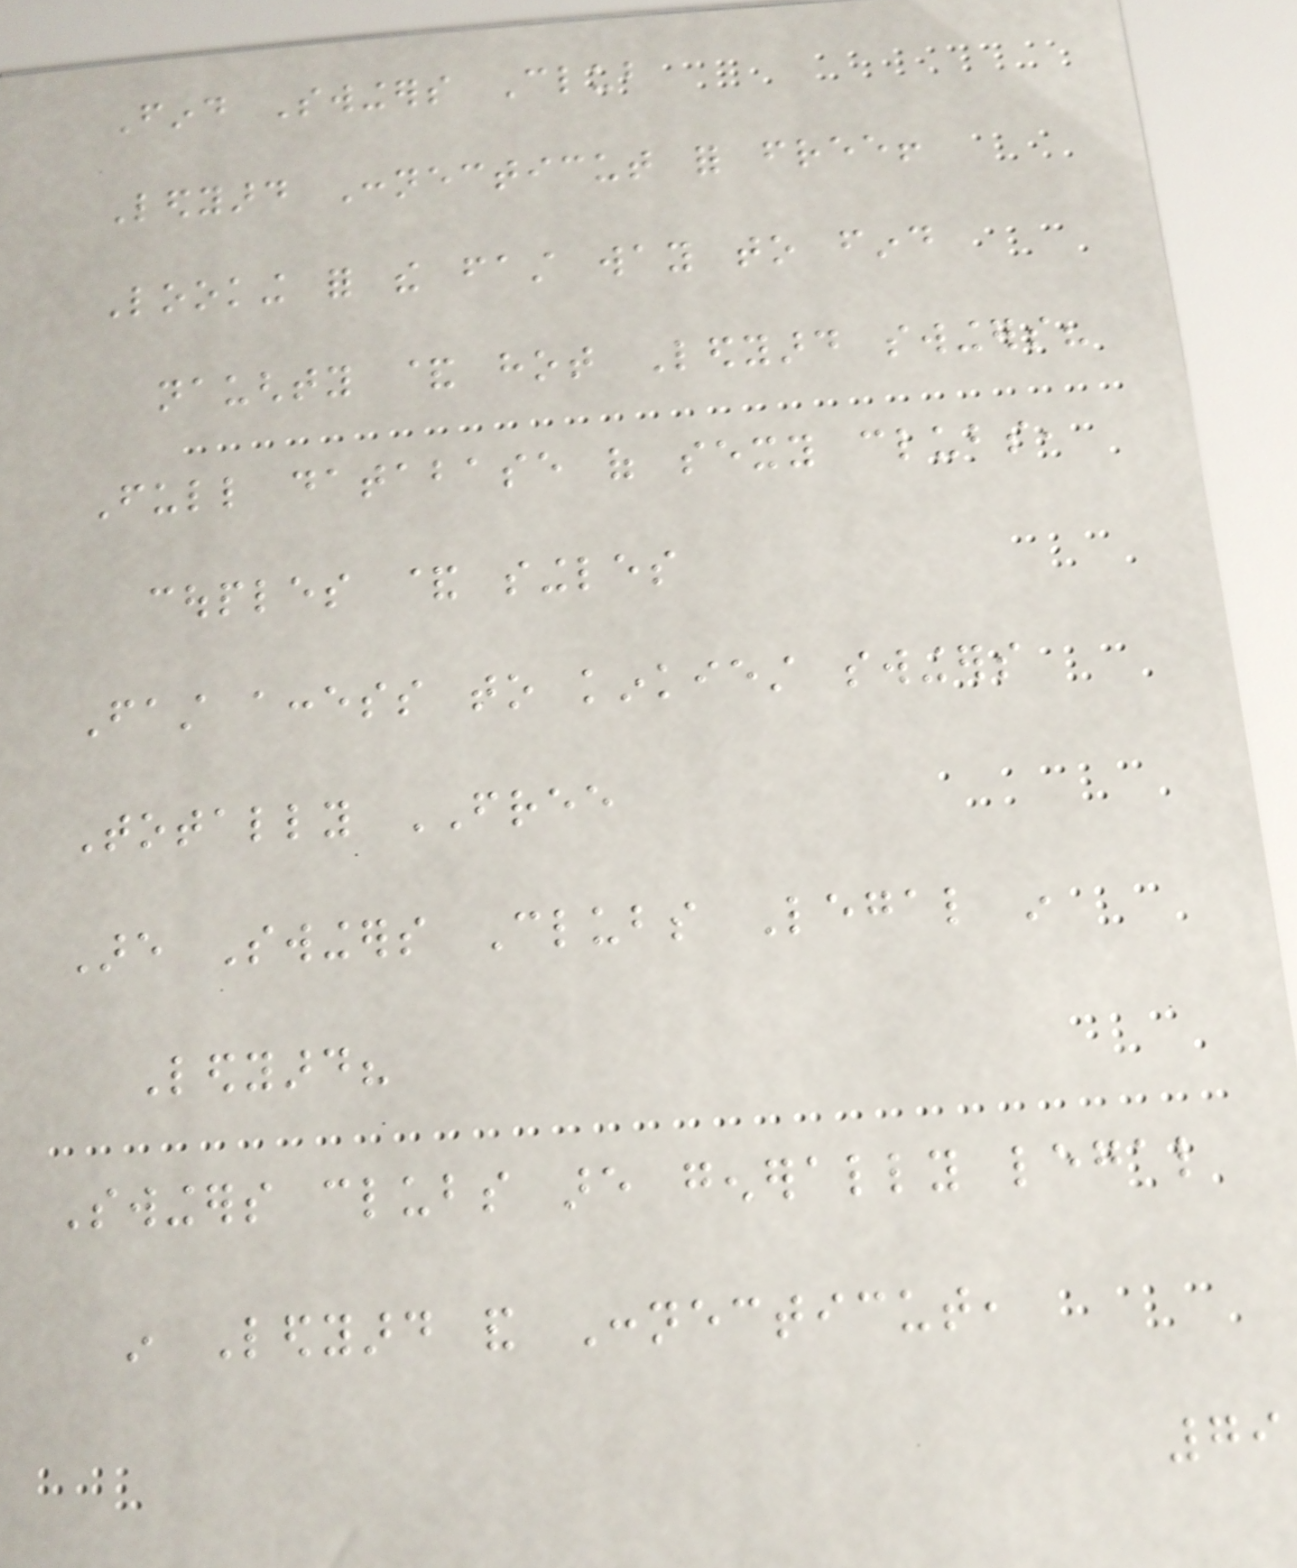Find Swingers Club
Ledyard Connecticut for free!
Looking for the fast way to find
naughty & hot Ledyard swingers?
Full database of sexy clubs,
couples & singles
Fast access to kinkiest swingers
Totally FREE
Are Swingers Clubs Legal in
Ledyard?
Swingers clubs are generally legal
in Ledyard and Connecticut,
79
